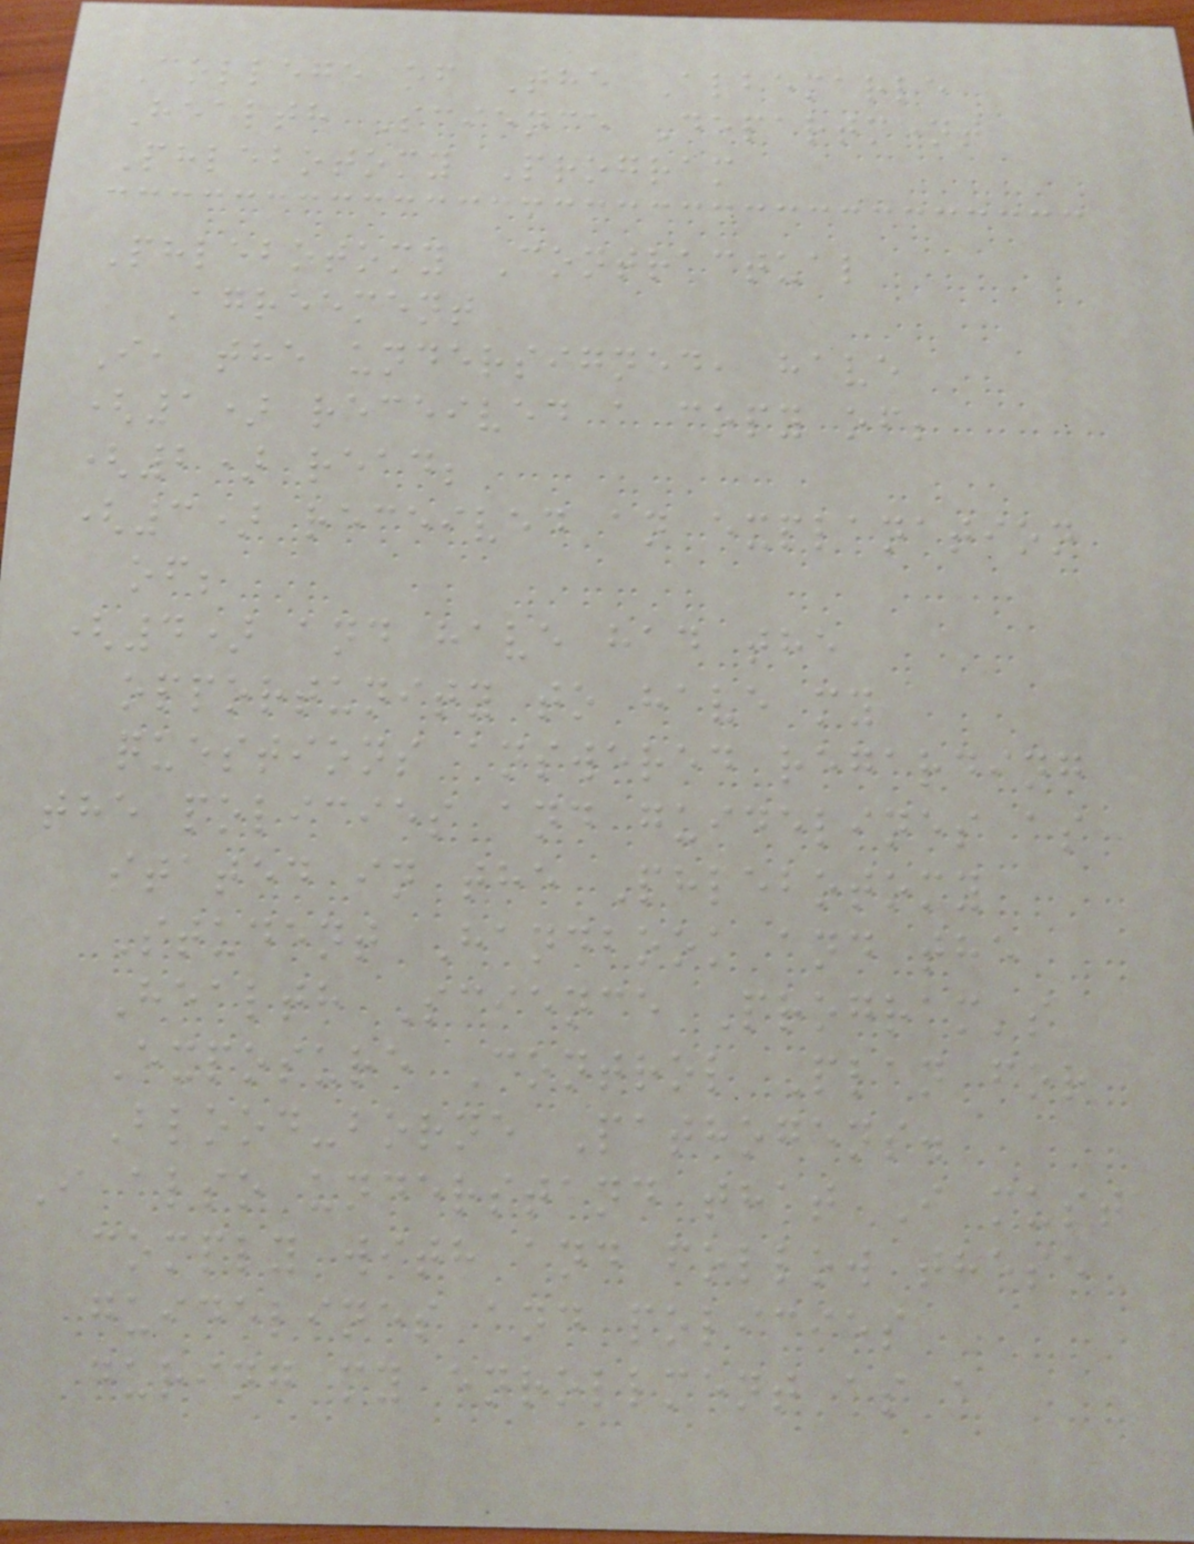College of The Albemarle
Health Science Department
Phlebotomy Program
Phlebotomy Contractual
Agreement
I, the undersigned, have
(1) received a copy of;
(2) read;
(3) received an explanation
of;
(4) and have had the
opportunity to have my
questions answered regarding
the policies and guidelines as
stated in the Phlebotomy
Student Handbook and the
Health Science Program's
Exposure Control Plan for
Blood-borne Pathogens.
I also understand that I must
comply with and follow these
guidelines and policies
during my enrollment as a
